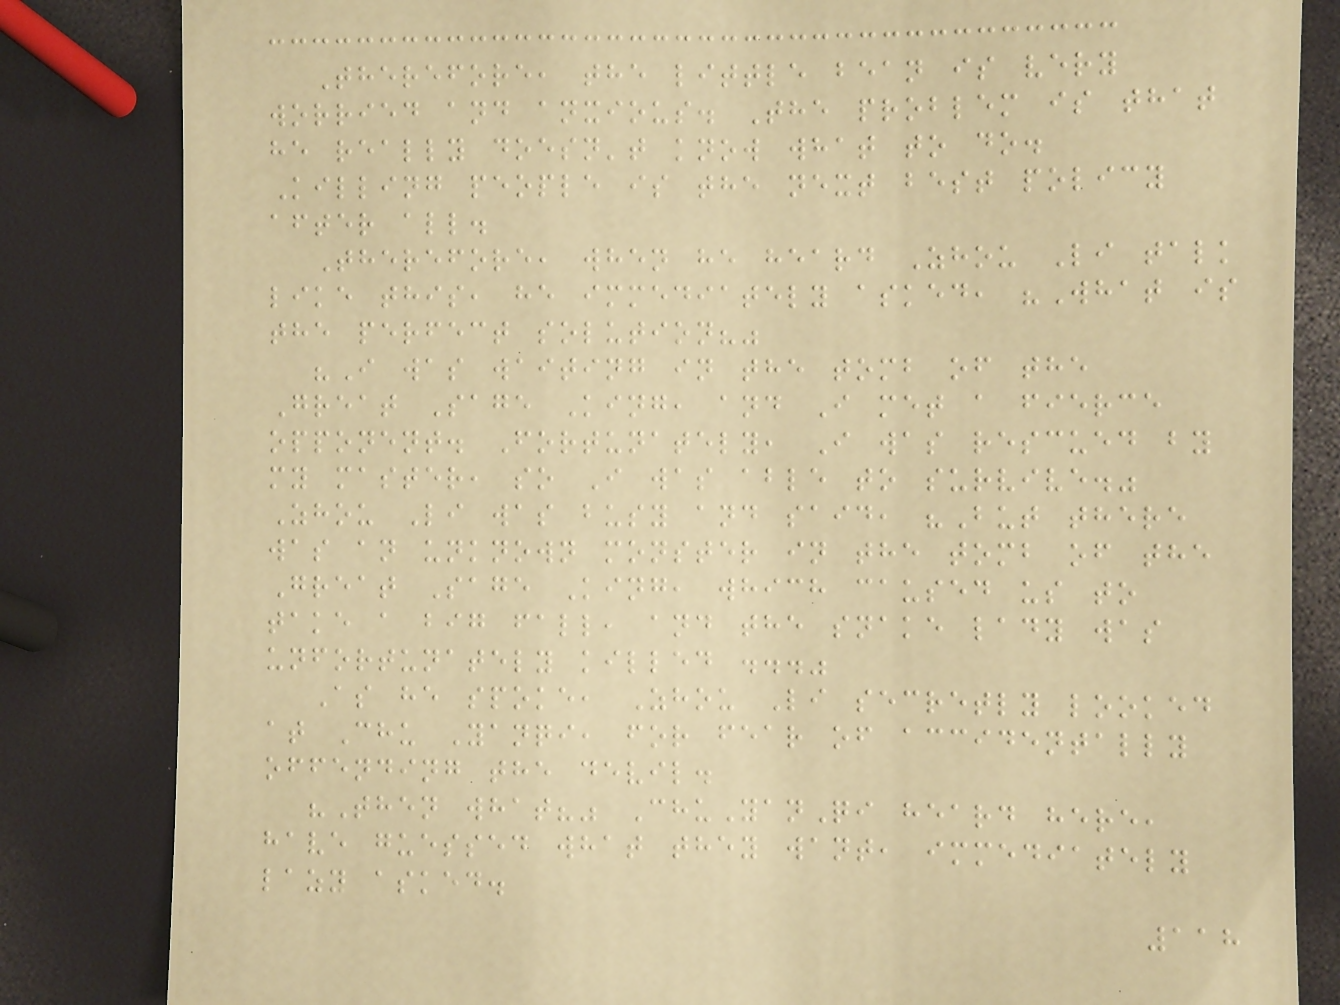Therefore, the little bean is very
worried and anxious. The problem is that
he really doesn't know what to do.
Killing people is the next best policy
after all.
Therefore, when he heard Zhou Li talk
like this, he immediately asked, "What is
the perfect solution?"
"I was waiting in the tomb of the
Great Sage King, and I met a fierce
opponent. Fortunately, I was rescued by
my master, so I was able to survive."
Zhou Li was busy and said, "But there
was an unknown monster in the tomb of the
Great Sage King, which caused us to
take a big fall, and the snake lady was
unfortunately killed ..."
As he spoke, Zhou Li secretly looked
at Chu Yanqi, for fear of accidentally
offending the devil.
"Then what?" ChuYanQi heard here,
have guessed what they want, immediately
lazy asked.
118
